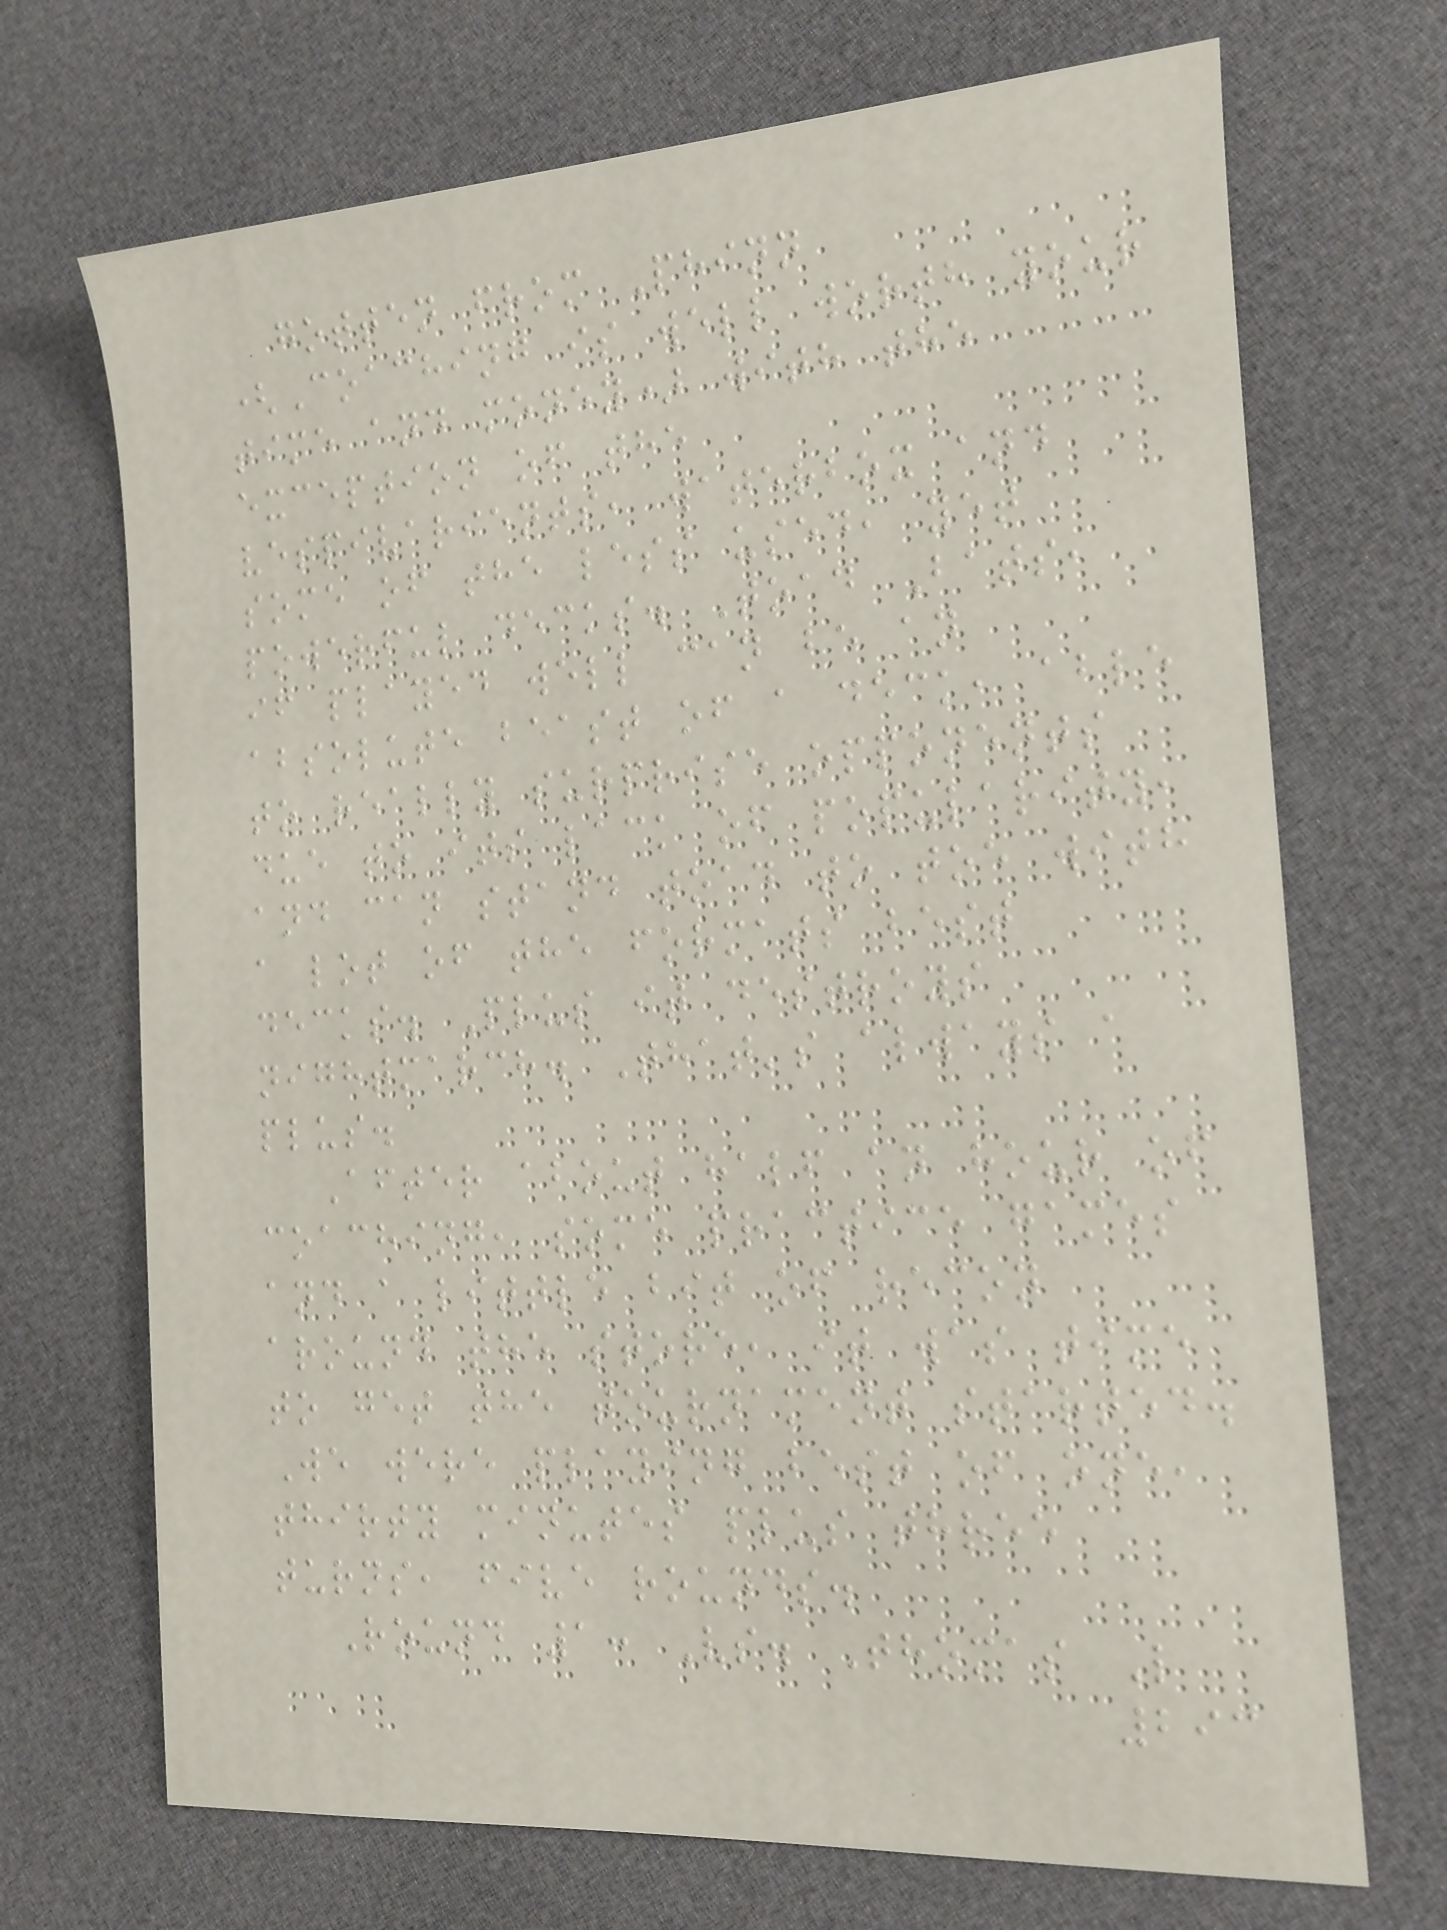gotten from Phinn
(Coaching is well worth your
time and money) with the
exception of the
vespivarients, waterbox and
some of the less used, yet
powerful decks. Toad Bats,
if played well can be an
absolute beast of a deck, able
to really surprise opponents
due to its lack of popularity,
and can stand toad to toe with
a lot of the formats best
decks. Plus it destroys
nightmarch. That's always a
plus.
After about half an hour of
coaching, some practice games
and a little bit of recon
around the store, it was time
to get the tournament started.
We were playing best of one,
thirty minutes plus three
turns, five rounds.
Round 1: Vs. Thomas L
293
